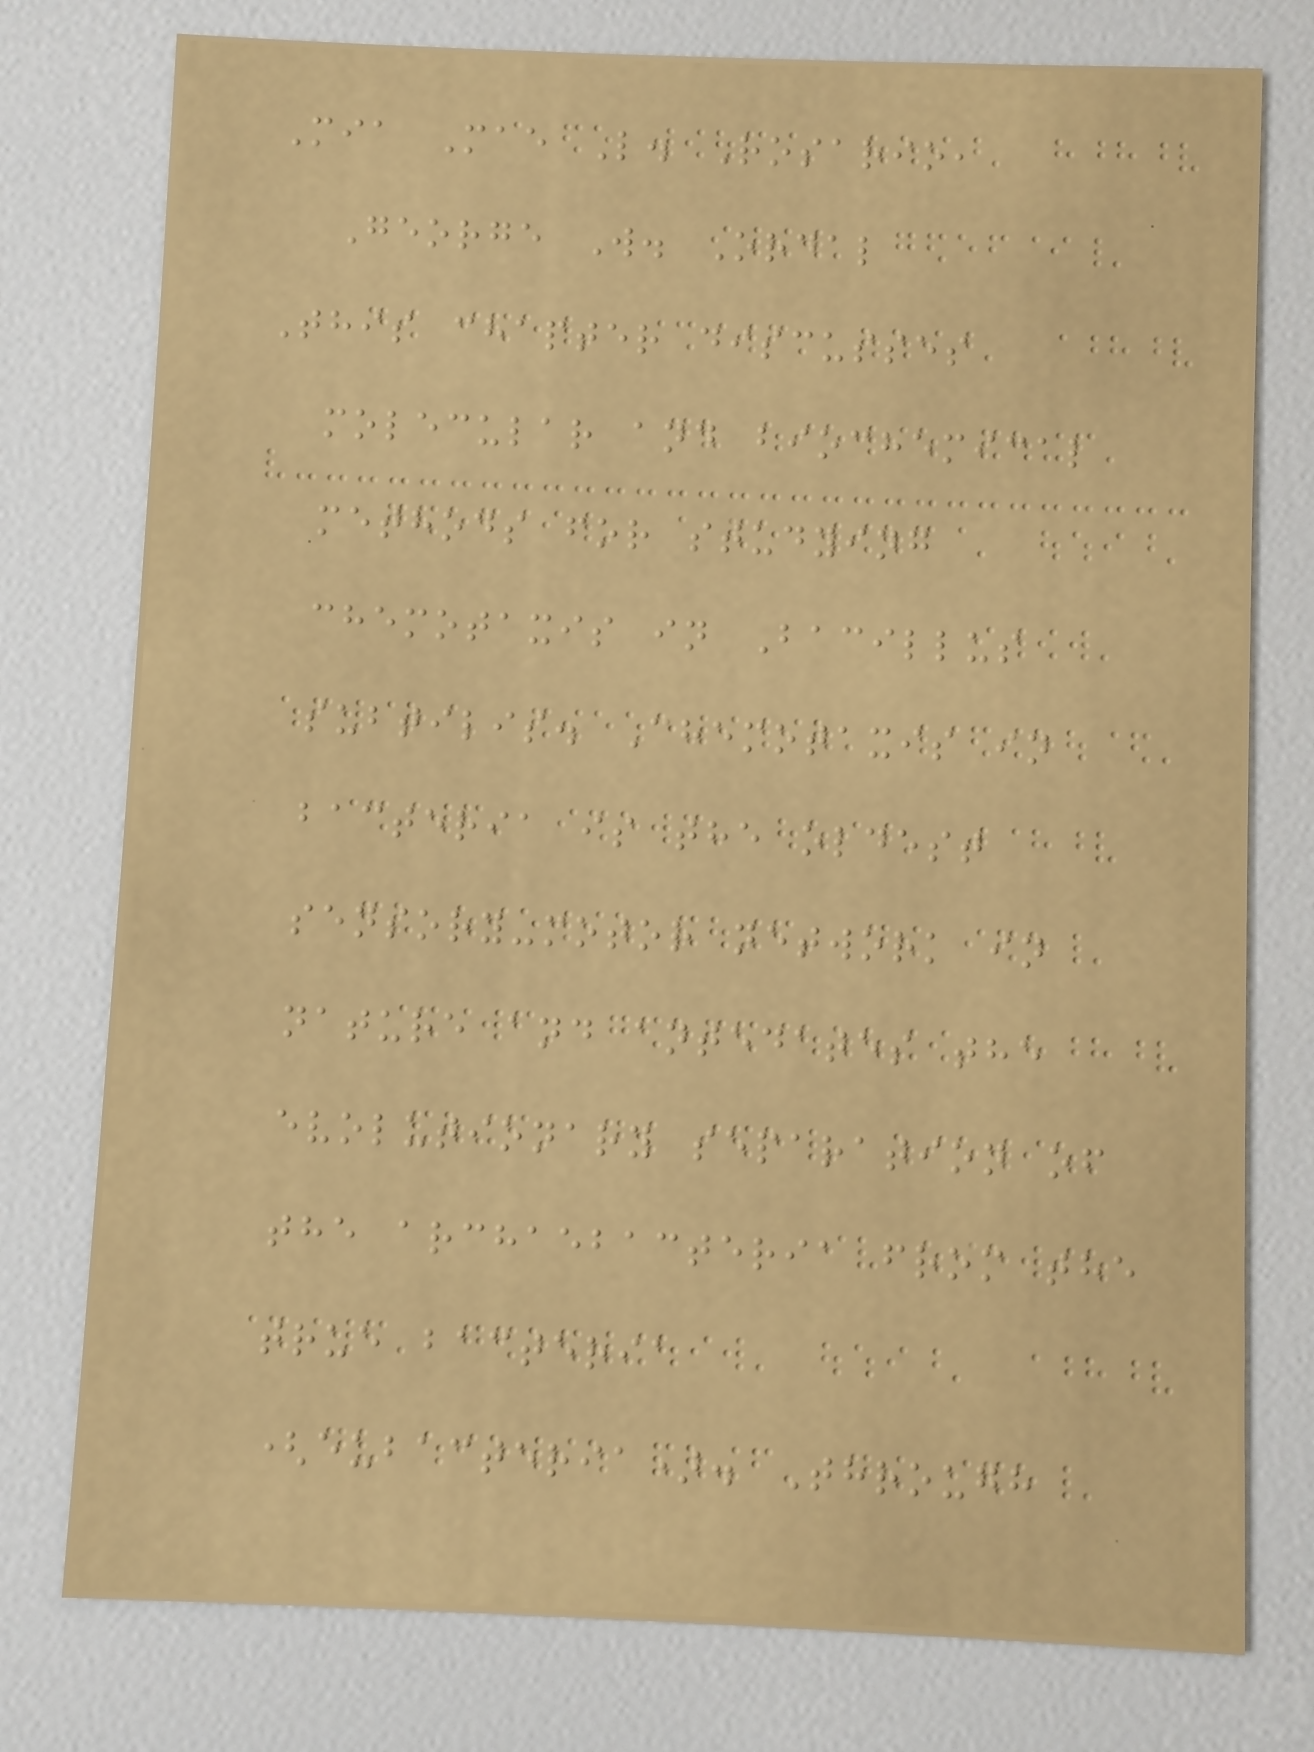Mia Mae L. Rosario,
George W. Ordal
This chapter discusses
molecular and biochemical
methods for studying
chemotaxis in Bacillus
subtilis. Chemotaxis in
bacteria is the oldest
sensory-motor network in
nature and antedates the
evolutionary separation of
the archaebacteria from the
true bacteria
(eubacteria). Through
